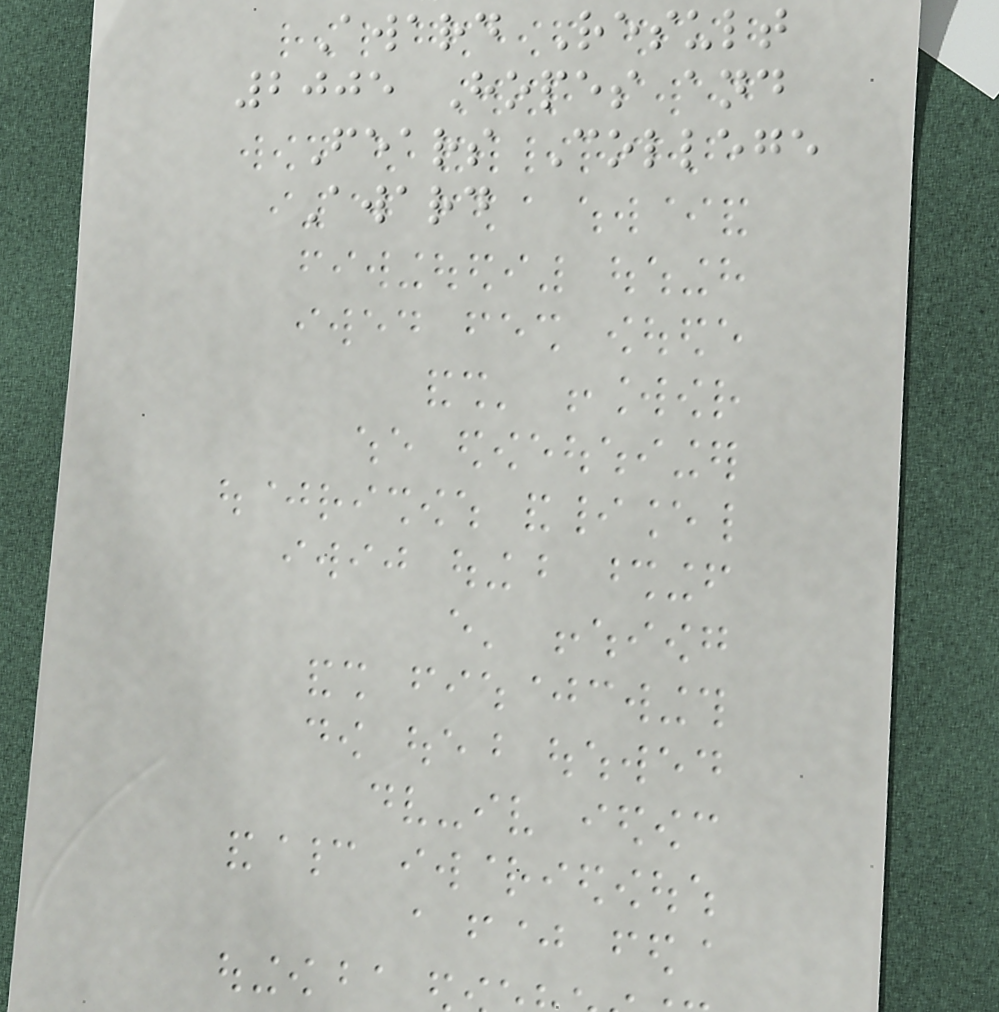Award Result
2005 Hopes and
Fears College
Award
